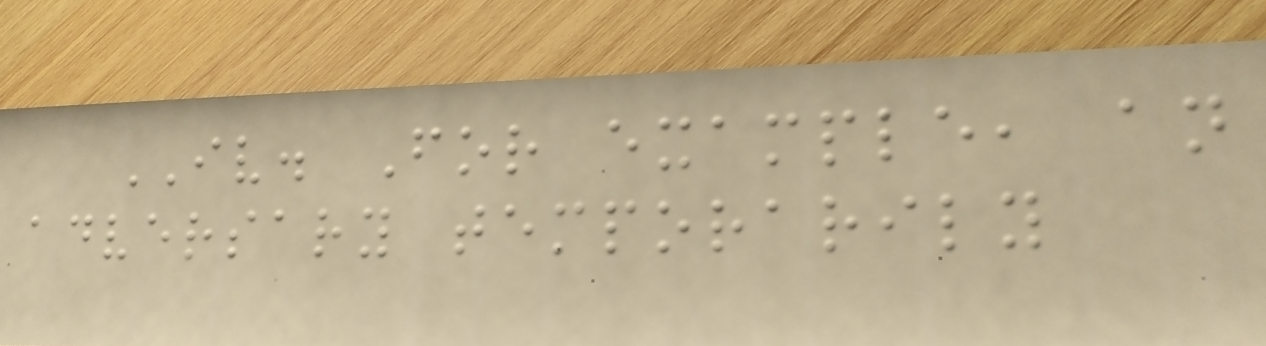IV. For example, an
adversary temporarily
